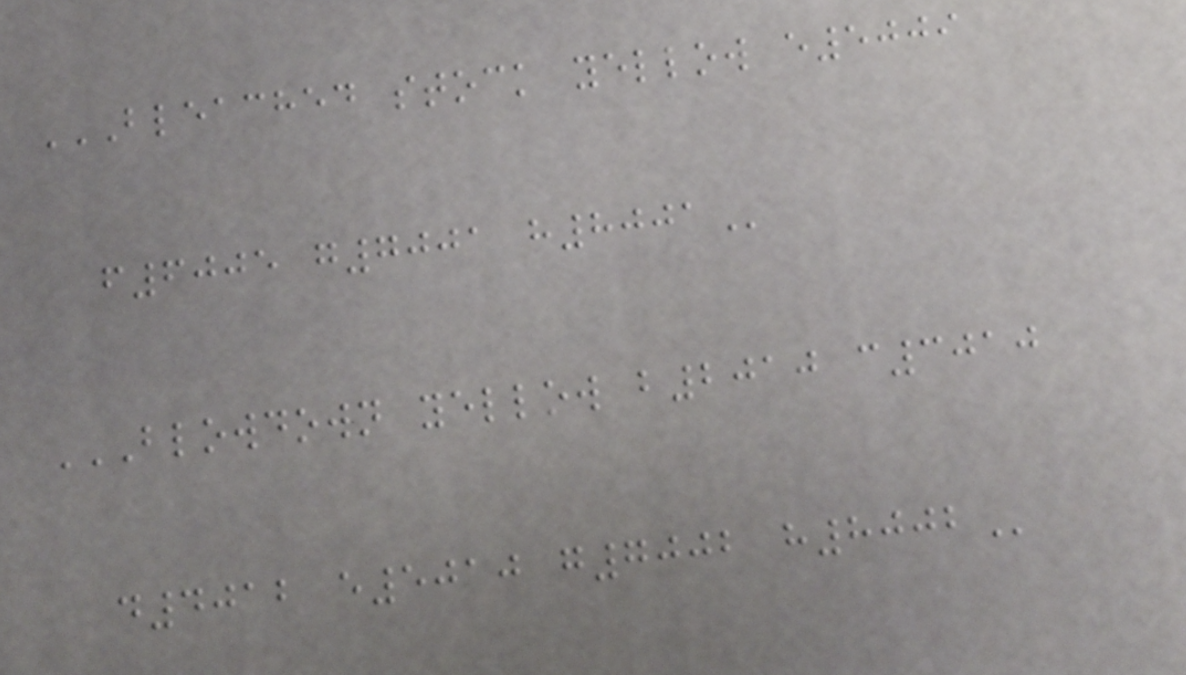BLEACHED STOCK YELLOW E5009
F6005 G7001 H8001
BLOWDOWN YELLOW B2010 C3010
D4012 E5010 G7002 H8002
